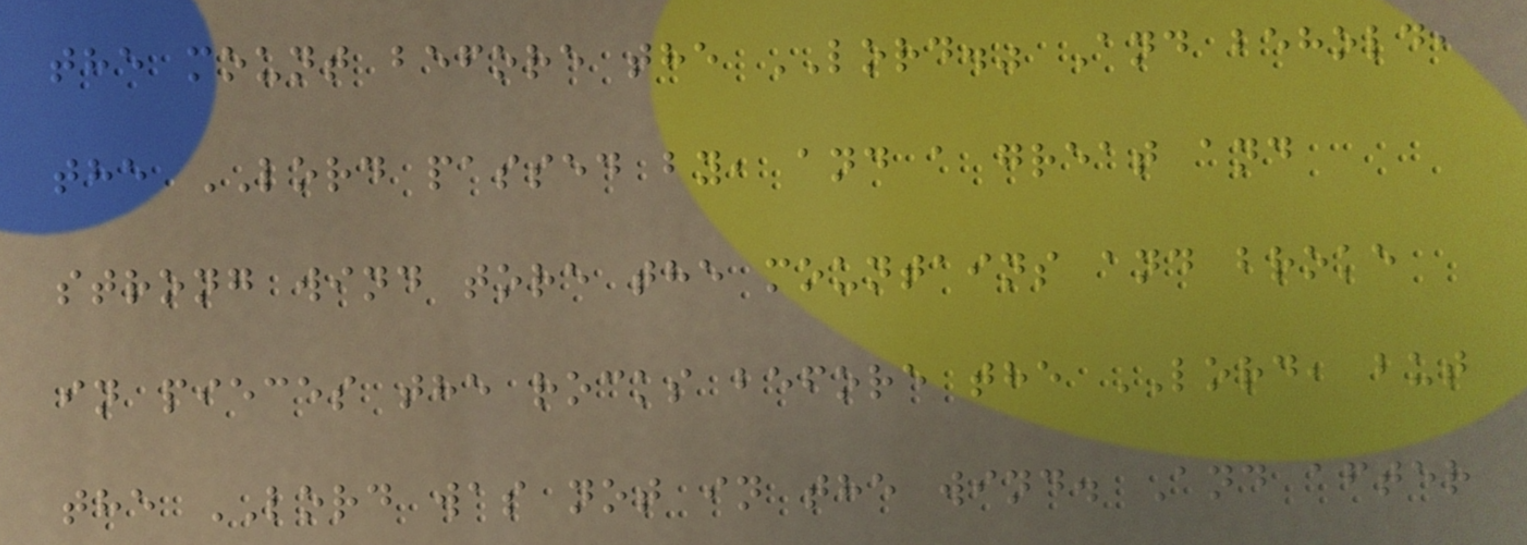the mount before the LORD." And behold,
the LORD passed by, and a great and
strong wind tore the mountains and broke
in pieces the rocks before the LORD, but
the LORD was not in the wind. And after
